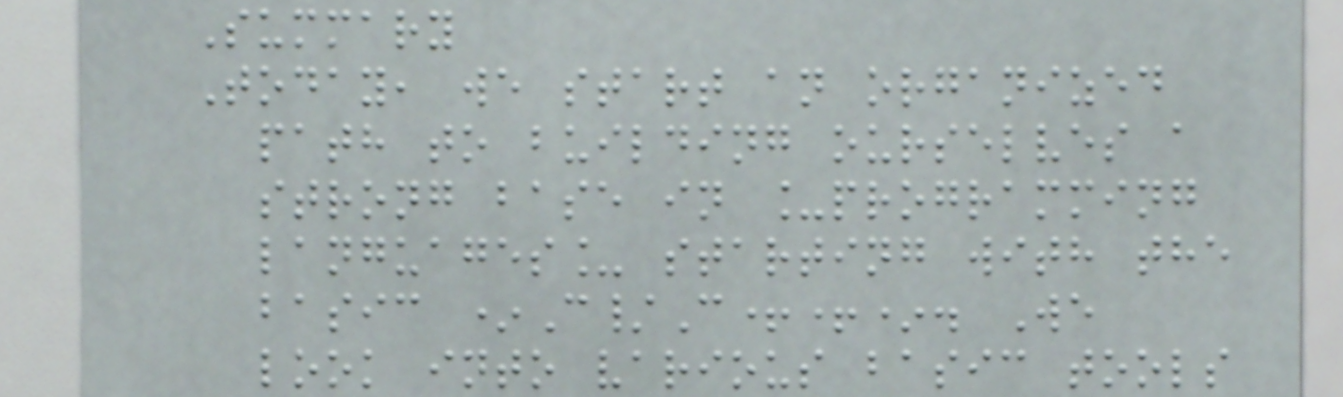Summary
Today, we start an organized
path to building ourselves a
strong base in _programming
languages_ starting with the
basic *C/C++*. We
look into various basic tools
